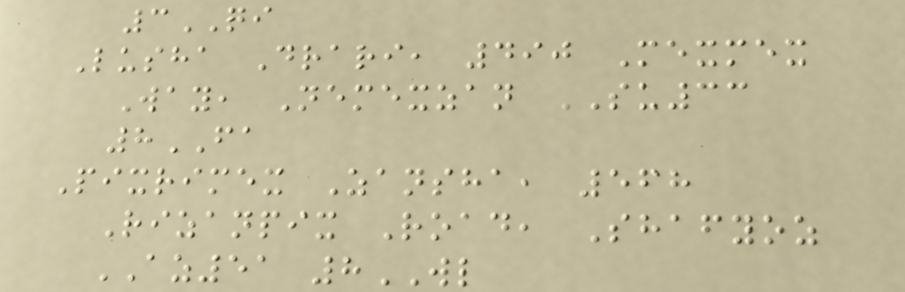3QI
Lusha Drari, 490 Mexmex
Way, Nemexzan SU33
8FA
Pixrimex Zansha, 568
Rizanpix Road, Shafyoz
AZ51 8WL
